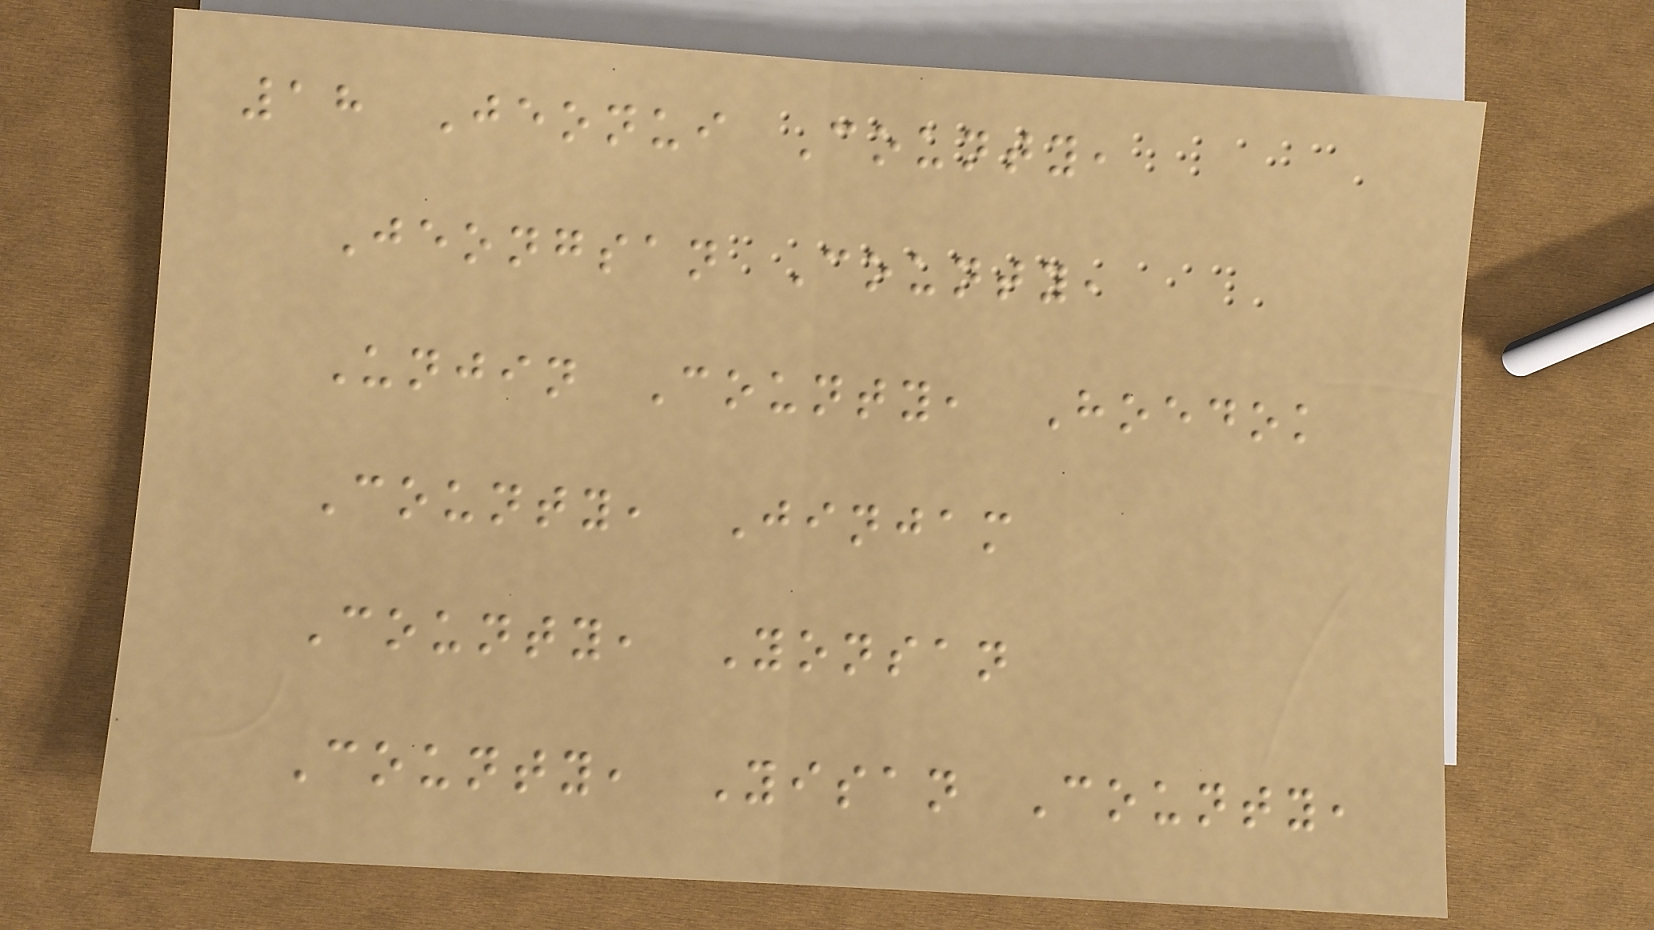18 Jeonui County,
Jeongsan County,
Unjin County, Hoedok
County, Jinjam
County, Yonsan
County, Yisan County,
